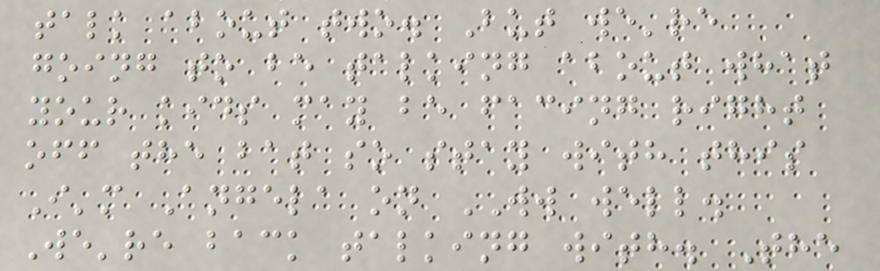talk about two. But we're
going to be talking about what
your kids may be facing right
off the bat so stay with this
I'm Angela on WW well.
We're back talking with. The
